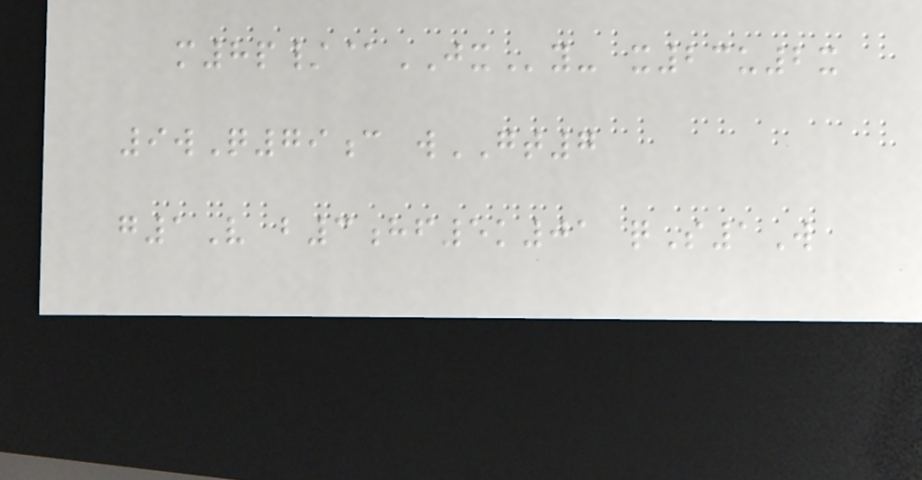m8p/@JXy- x23u2x
9wQ79c wGT7
g1V b3hf5k01 qS1W
